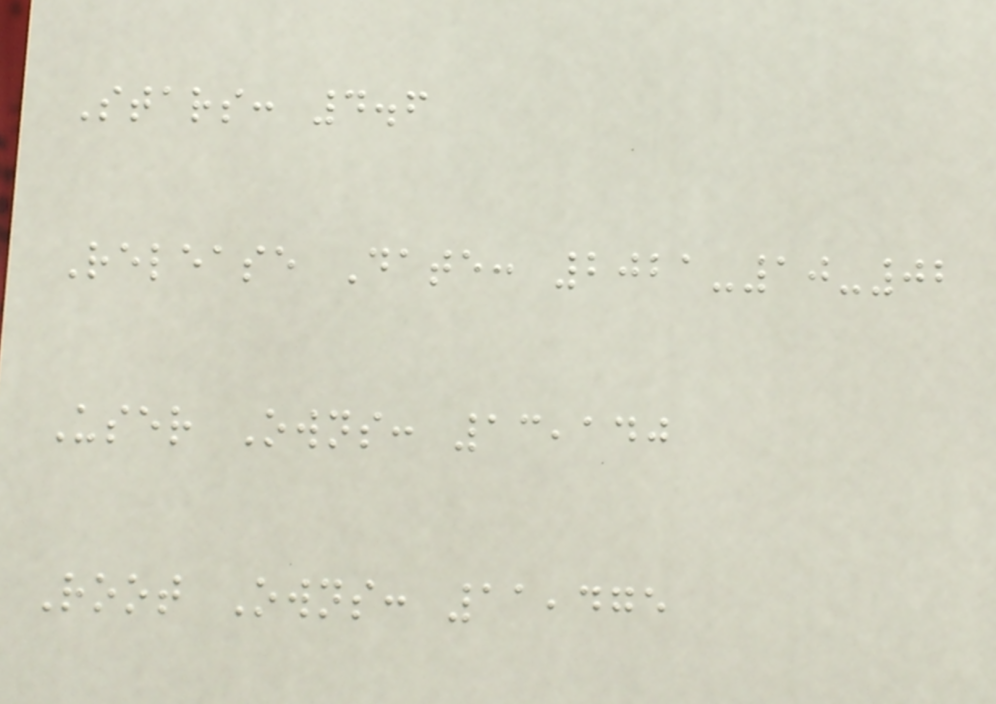Stars: 4.6
Release Date: 2021-10-02
User Owns: 13,140
Root Owns: 11,475
